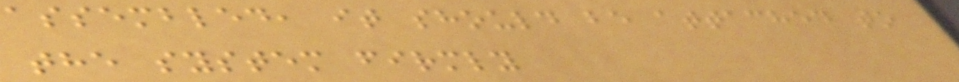assembled, it should be attached to
the system firmly
